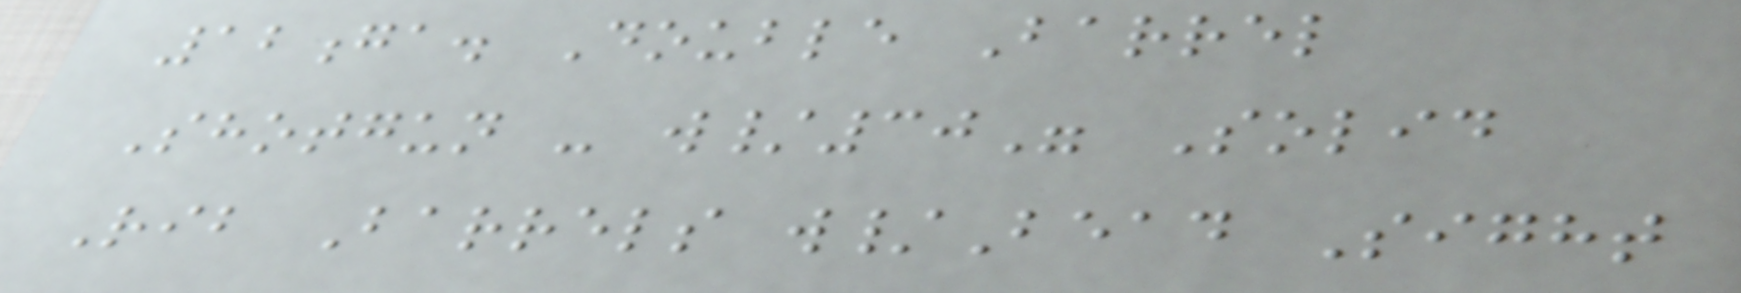12ga. Double Barrel
Shotgun - w/30" Solid
Rib Barrels w/Bead Sight
